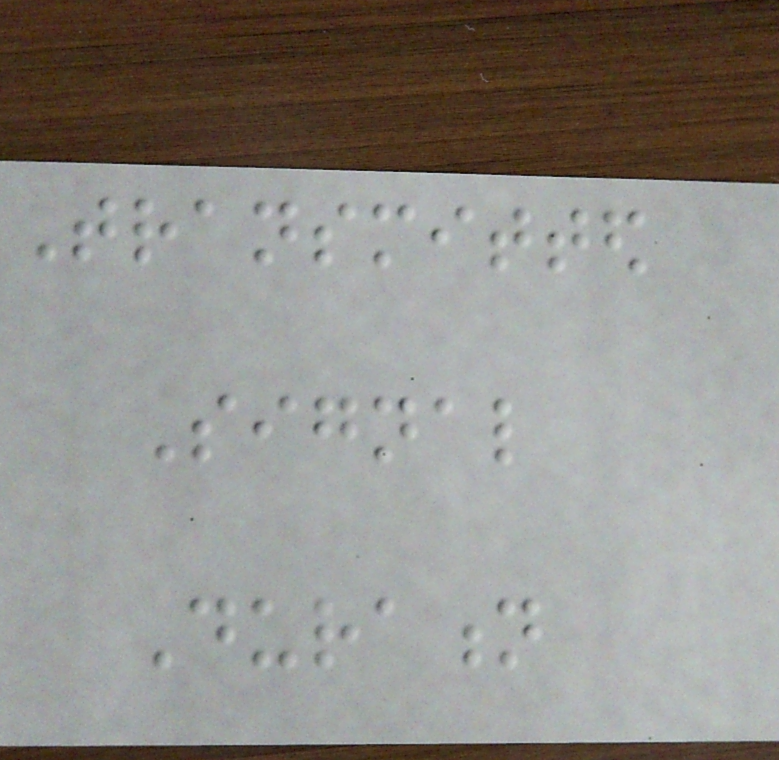Transmitted
Signal
Duration
